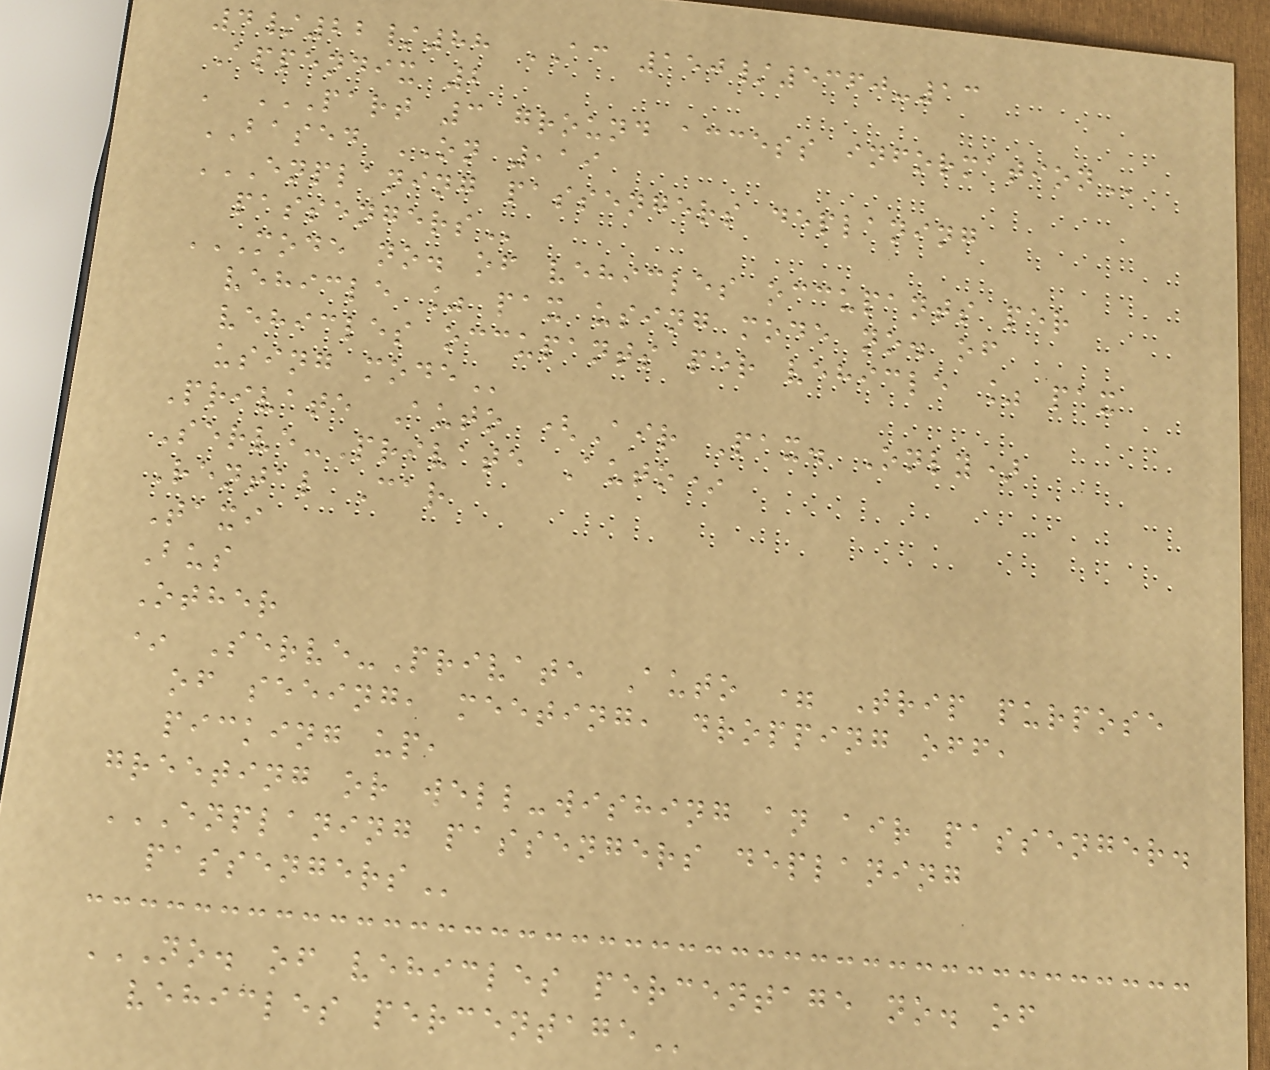4/22/88 AC 150/5360-13
Appendix 2
' PART 3 GROUND ACCESS INFORMATION
BASED ON ,19
ENPLANING PASSENGERS DEPLANING
PASSENGERS
MODE NO. OF VEHICLES OCCUPANTS PER
VEHICLE % PAX USING MODE NO. OF
VEHICLES OCCUPANTS PER VEHICLE % PAX
USING MODE
Private Auto (Air Pax. Only)
Serve-Private Auto*
Rental Car
Taxi
Bus
Other
* Serve-Private Auto = Trip purpose
of seeing, meeting, dropping off,
picking up,
greeting or well-wishing an air passenger.
ENPLANING PASSENGERS DEPLANING
PASSENGERS
NO. OF VEHICLES PERCENTAGE NO. OF
VEHICLES PERCENTAGE
